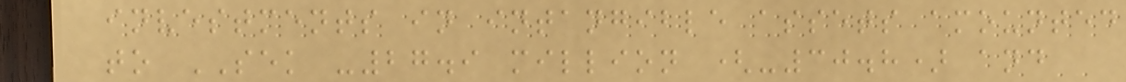investments in intangible assets amounted
to SEK -27.9 million (-30.8) and
